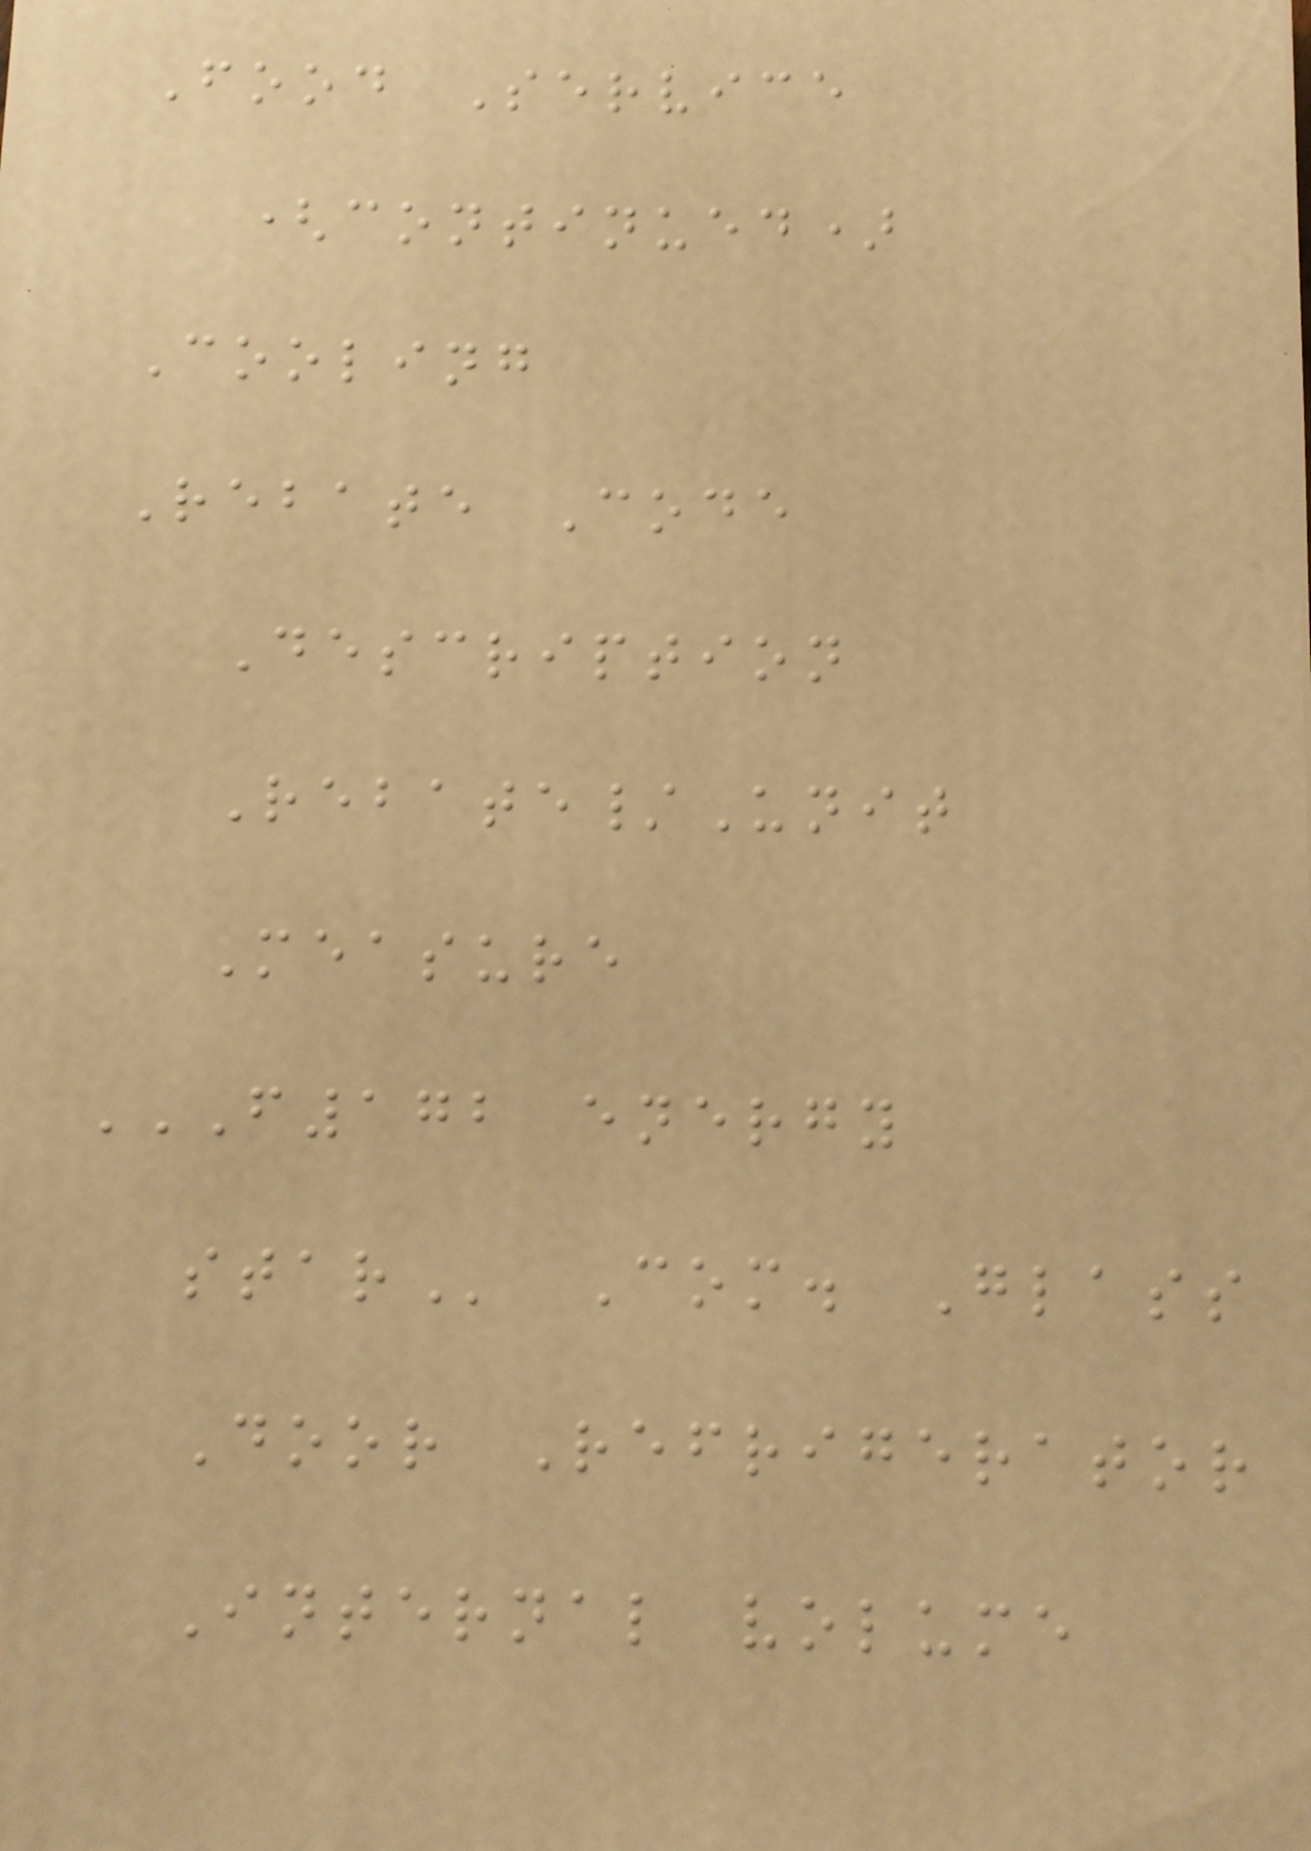Food Service
(continued)
Cooling
Rebate Code
Description
Rebate/Unit
Measure
F172 ENERGY
STAR Com. Glass
Door Refrigerator
Internal volume
